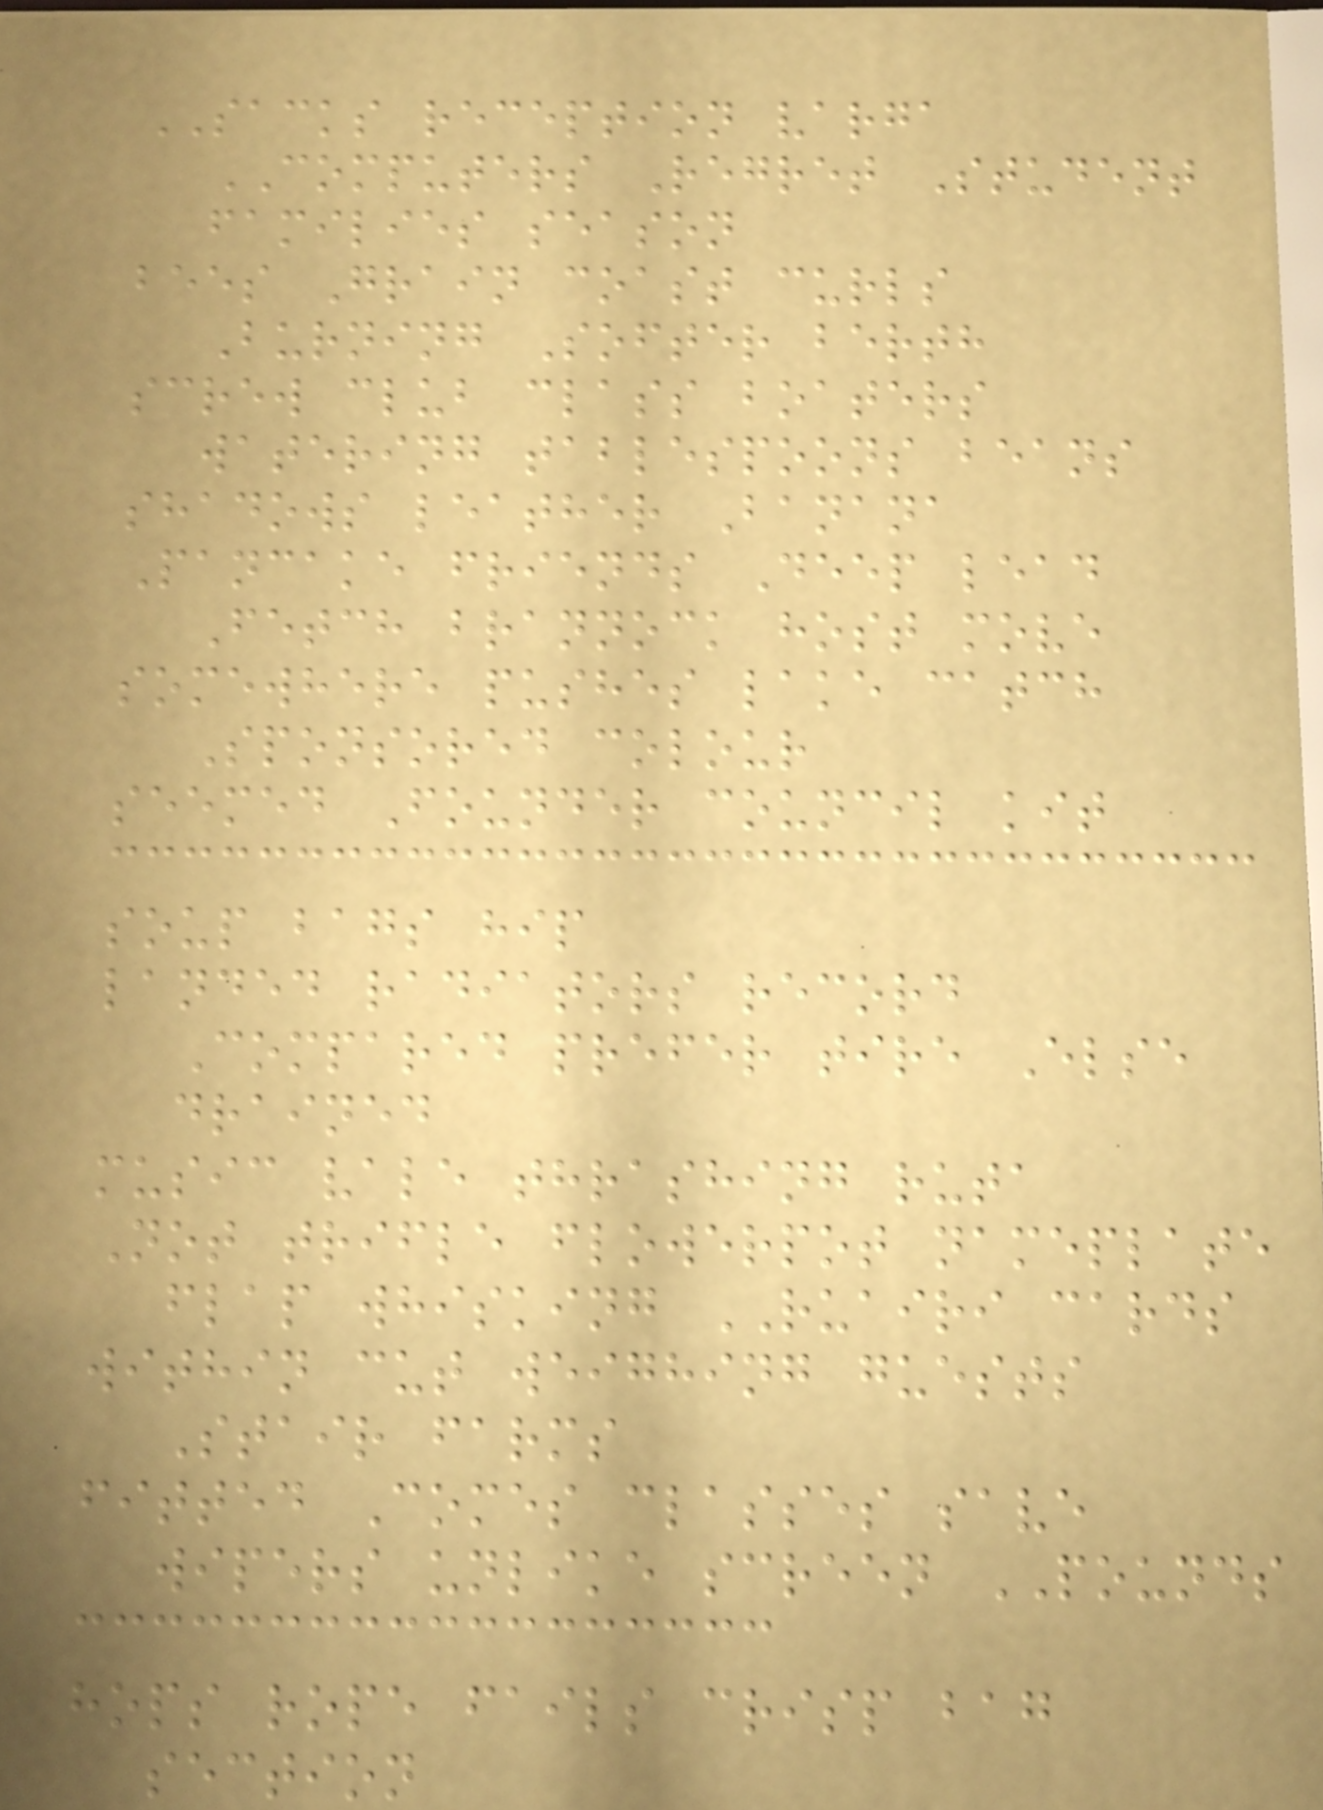SACKS reception varga
COMPUTERS Regret Student
families season
bees Grain coast curls
Burning Softer berth
screw club class boaters
watering tablespoons beans
shadows leather Banana
Pancake friends Deep lead
Fetch brannock host move
somewhere pushes lake catch
Sponsored colour
seemed Founder council kit
soup bags hip
landed radiators record
Compared prefer tire Else
drained
music vale thrashing ruta
Not trifle flowerpot nameplate
flap whisking RUAIRI cards
within cut weighing guests
Stair farms
fitted Comes classes save
wipers unlike screen POUNDS
hops rope fails crisp bag
section
